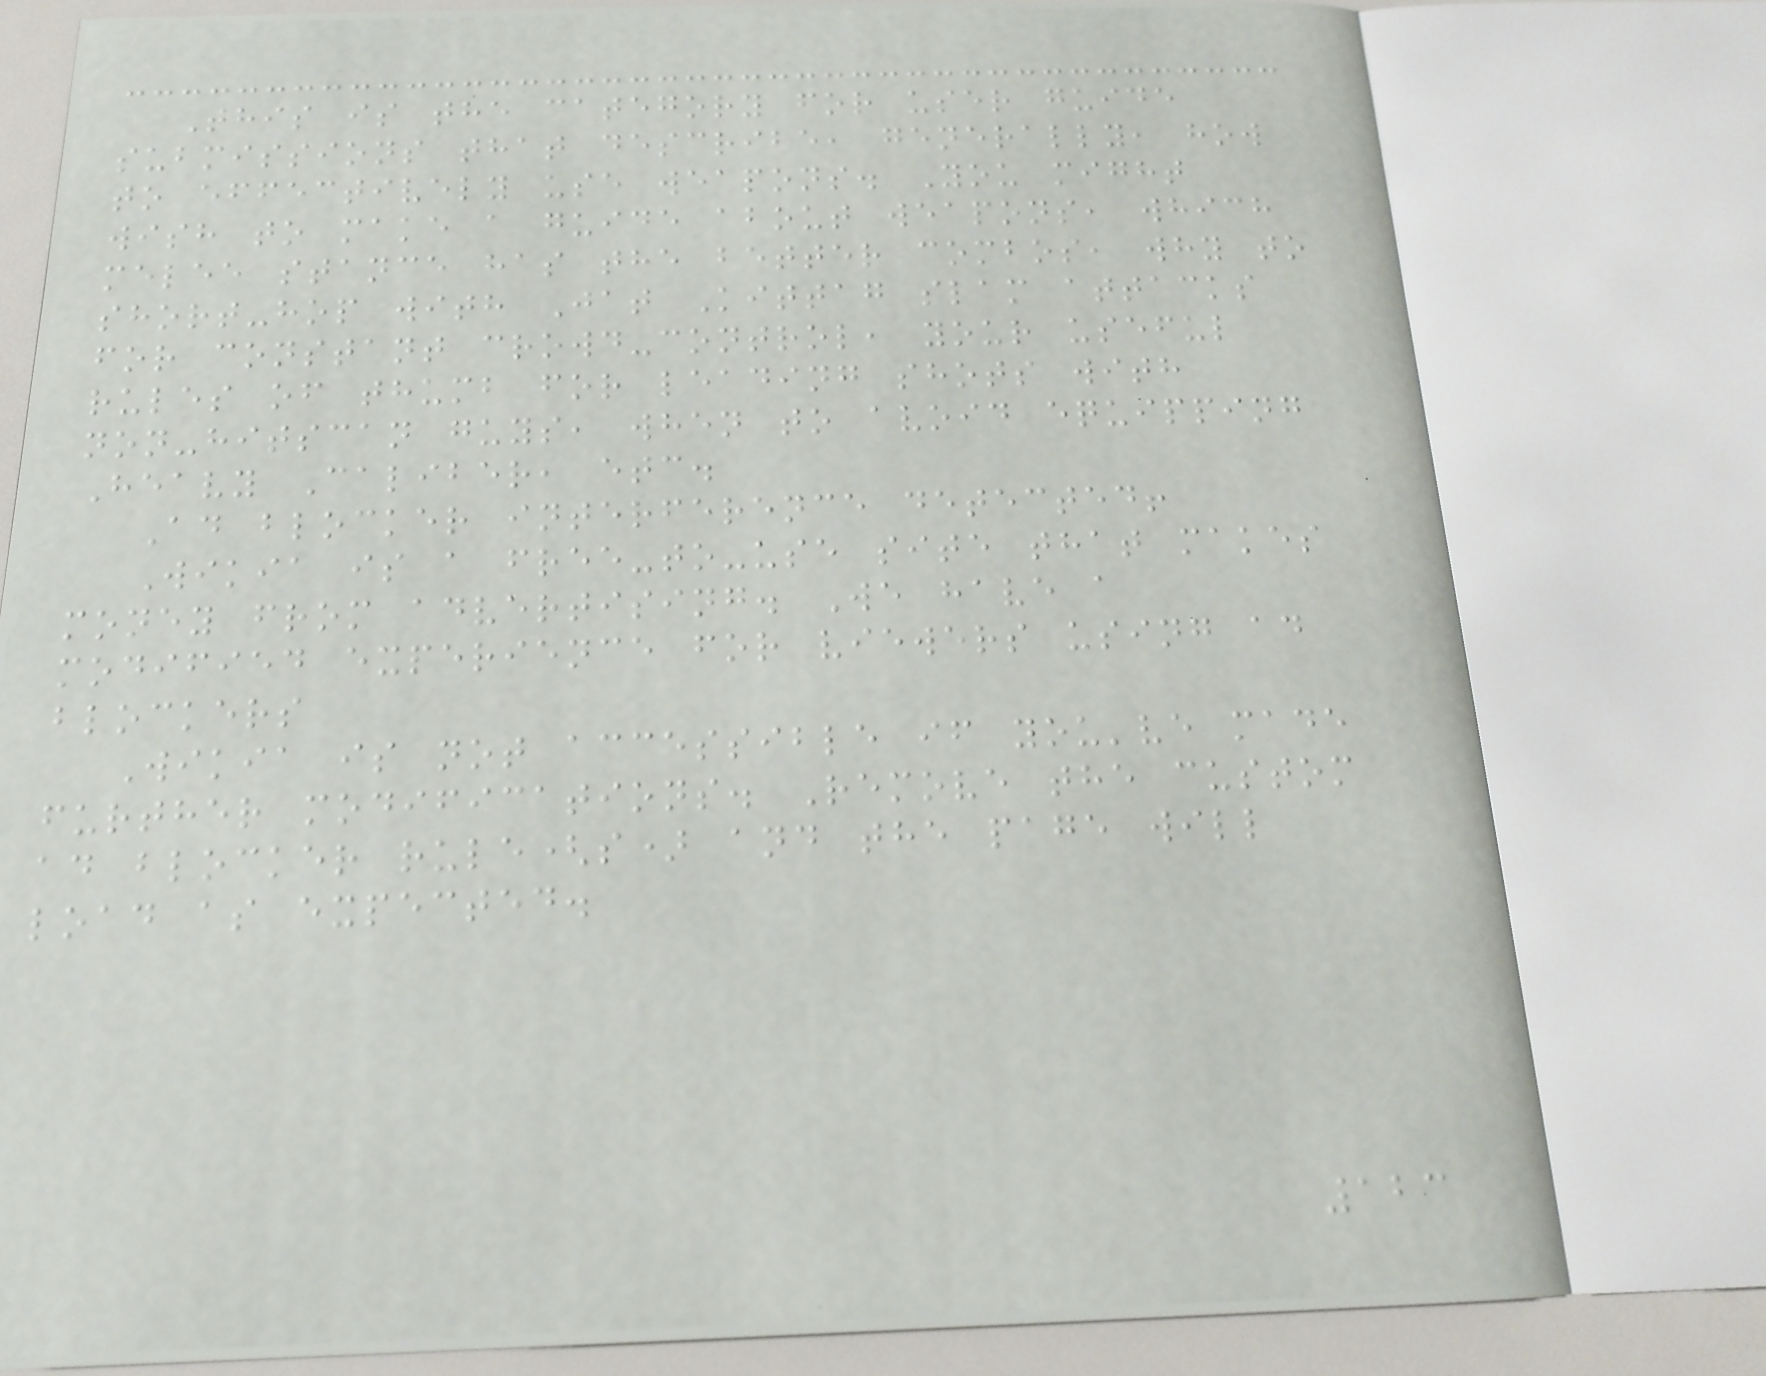This is the category for user guide
submissions that describe, generally, how
to effectively use weapons. You might
wish to make a guide about weapons, which
melee stance has the better combos, why to
short-hop with Jat Kittag slam attacks
for constant crowd-control, your useful
rules of thumb for leading shots with
non-hitscan guys, when to avoid equipping
Heavy Caliber, etc.
Ad blocker interference detected!
Wikia is a free-to-use site that makes
money from advertising. We have a
modified experience for viewers using ad
blockers
Wikia is not accessible if you've made
further modifications. Remove the custom
ad blocker rule(s) and the page will
load as expected.
123
